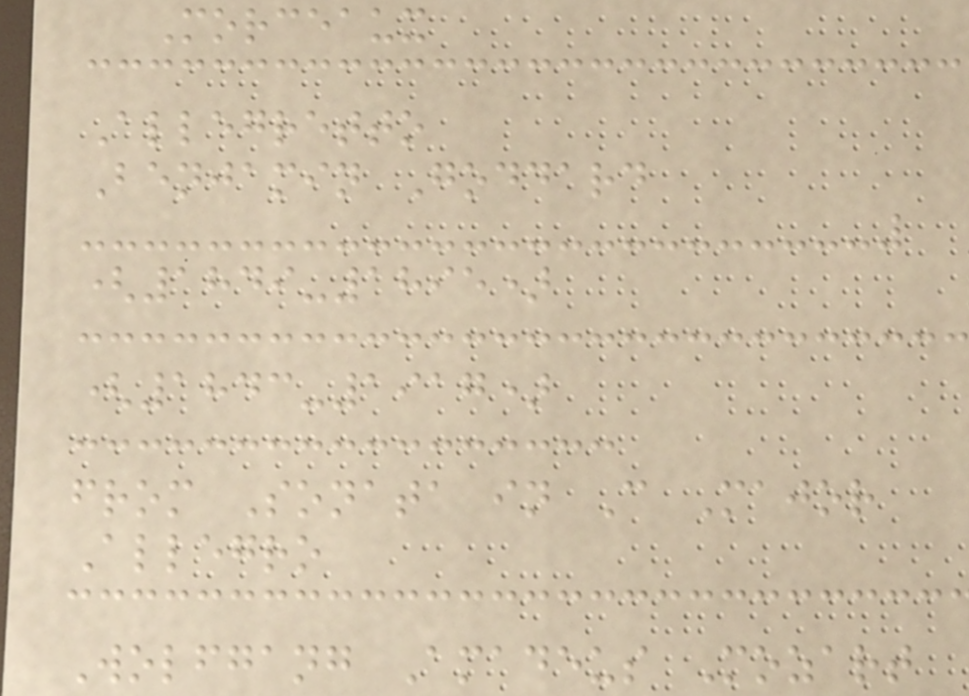Morceaux
Allegretto
Benjamin Goddard
(1849-1895)
(1843-1917)
from Sonata in C Major
Allegro
Wolfgang Amadeus Mozart
